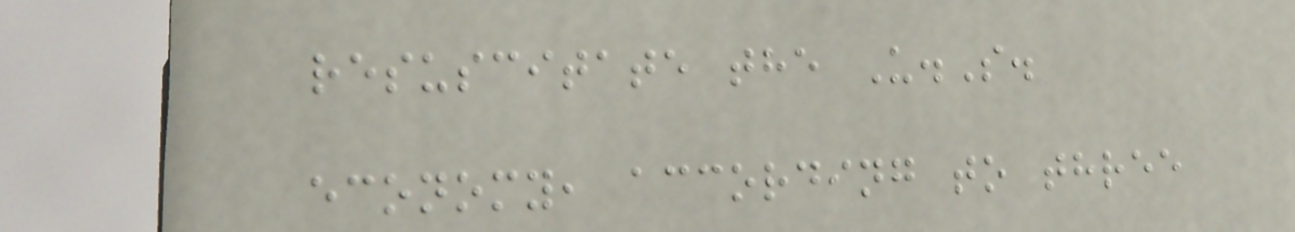resuscitate the U.S.
economy, according to three
